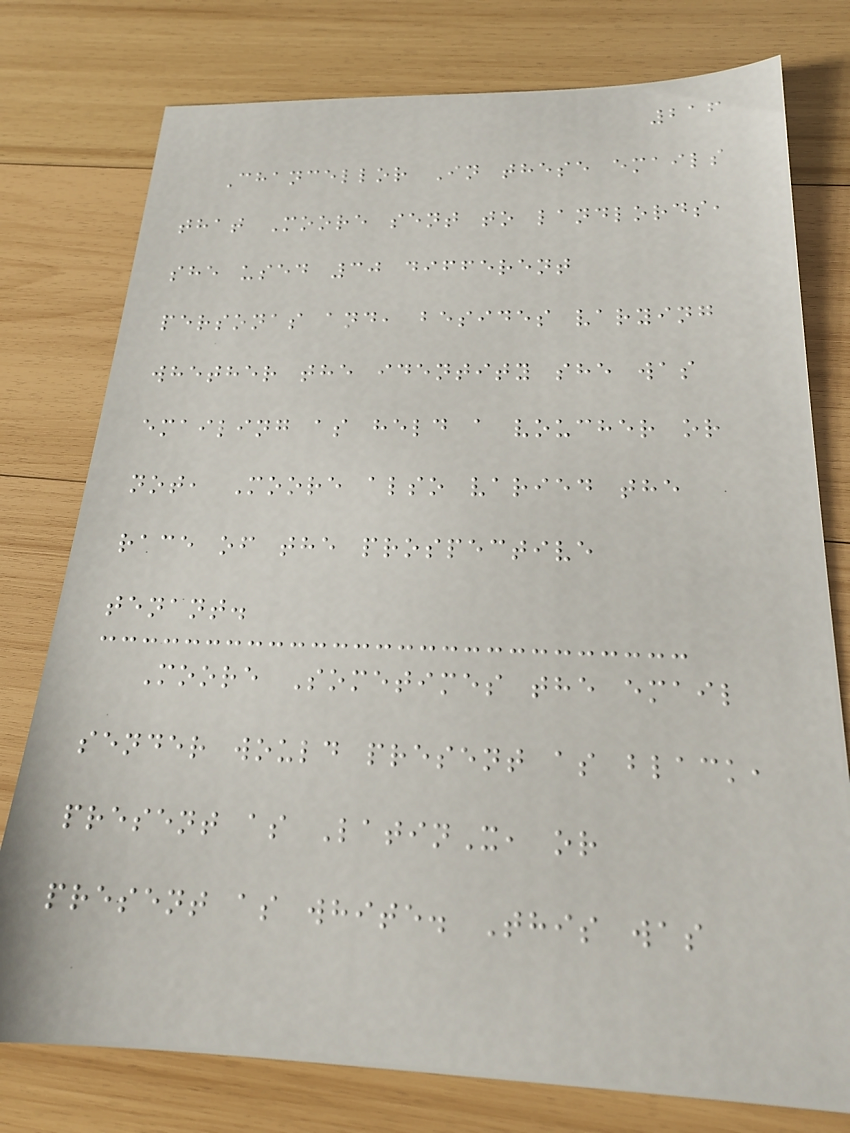216
Chancellor In these emails
that Moore sent to landlords,
she used 30 different
personas and, besides varying
whether the identity she was
emailing as held a voucher or
not, Moore also varied the
race of the prospective
tenant.
Moore Sometimes the email
sender would present as black,
present as LatinX, or
present as white. This was
